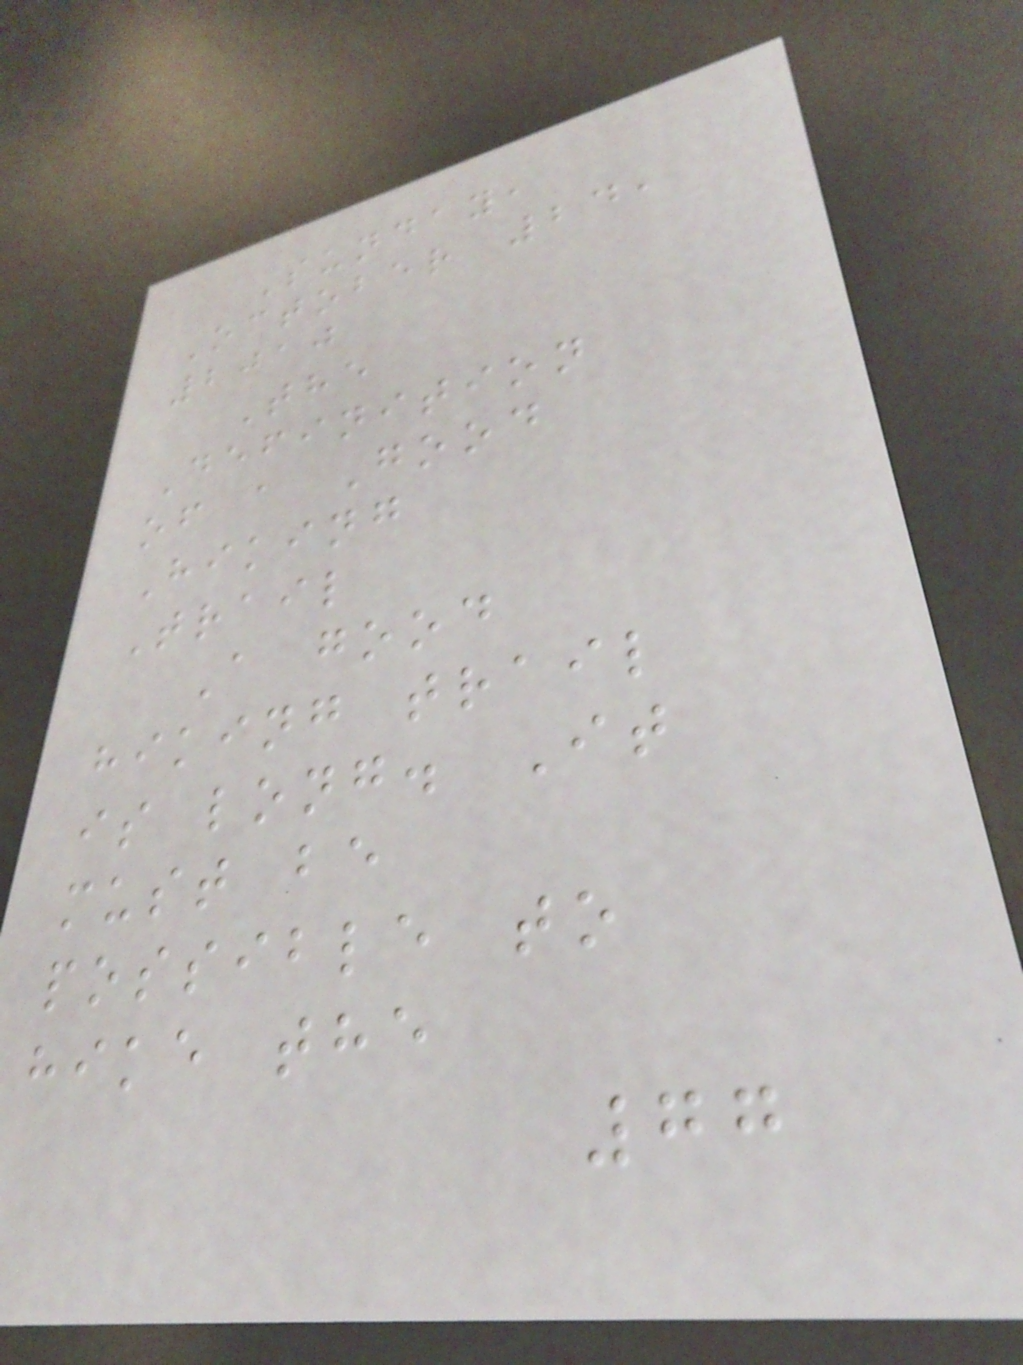Sunday,
October 24,
2010
The
Definition
of a Good
Hiking
Trail
A good
hiking trail
is long. It
must be
possible to
hike the
77
